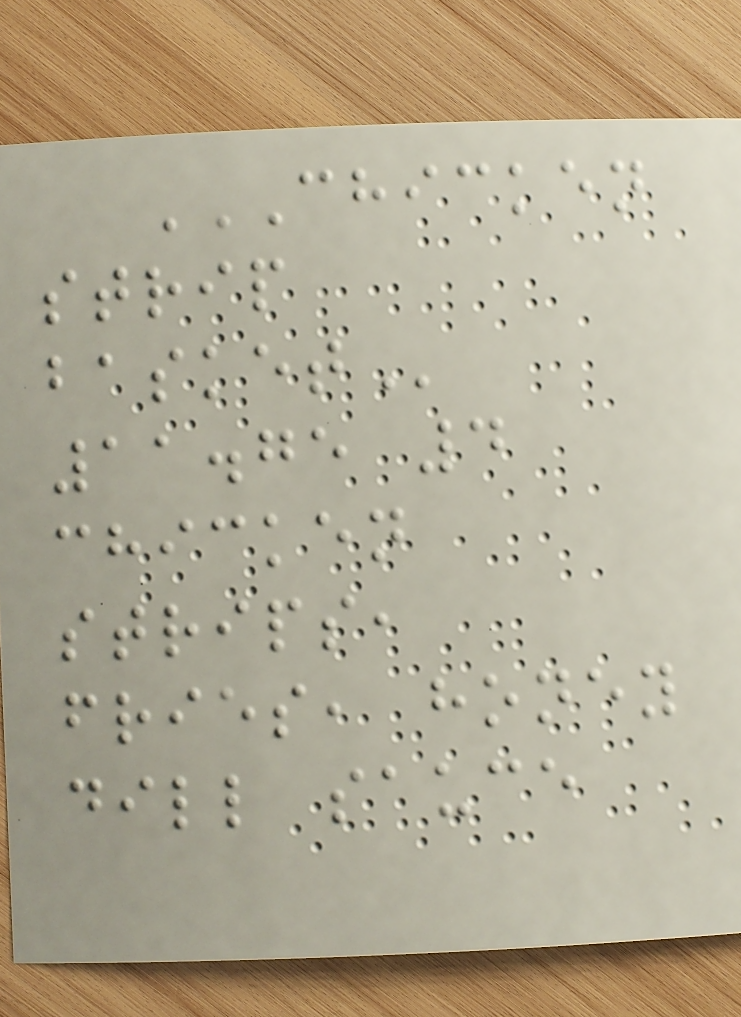CHICKEN
STRIP
BASKET
11.75 4
chicken
strips,
fries, honey
dill sauce
